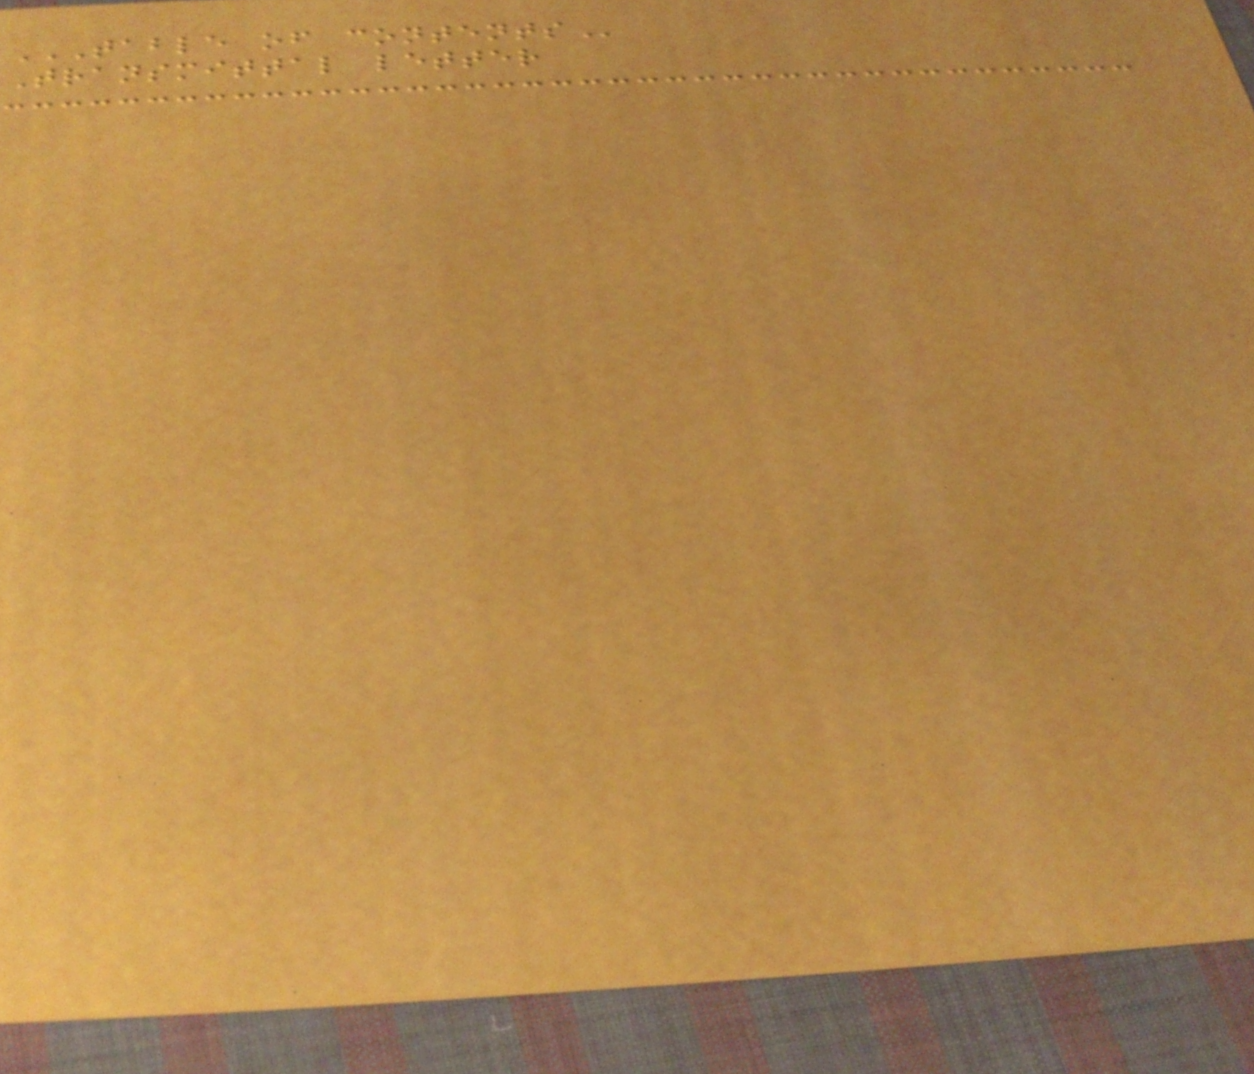TABLE OF CONTENTS
Transmittal letter
